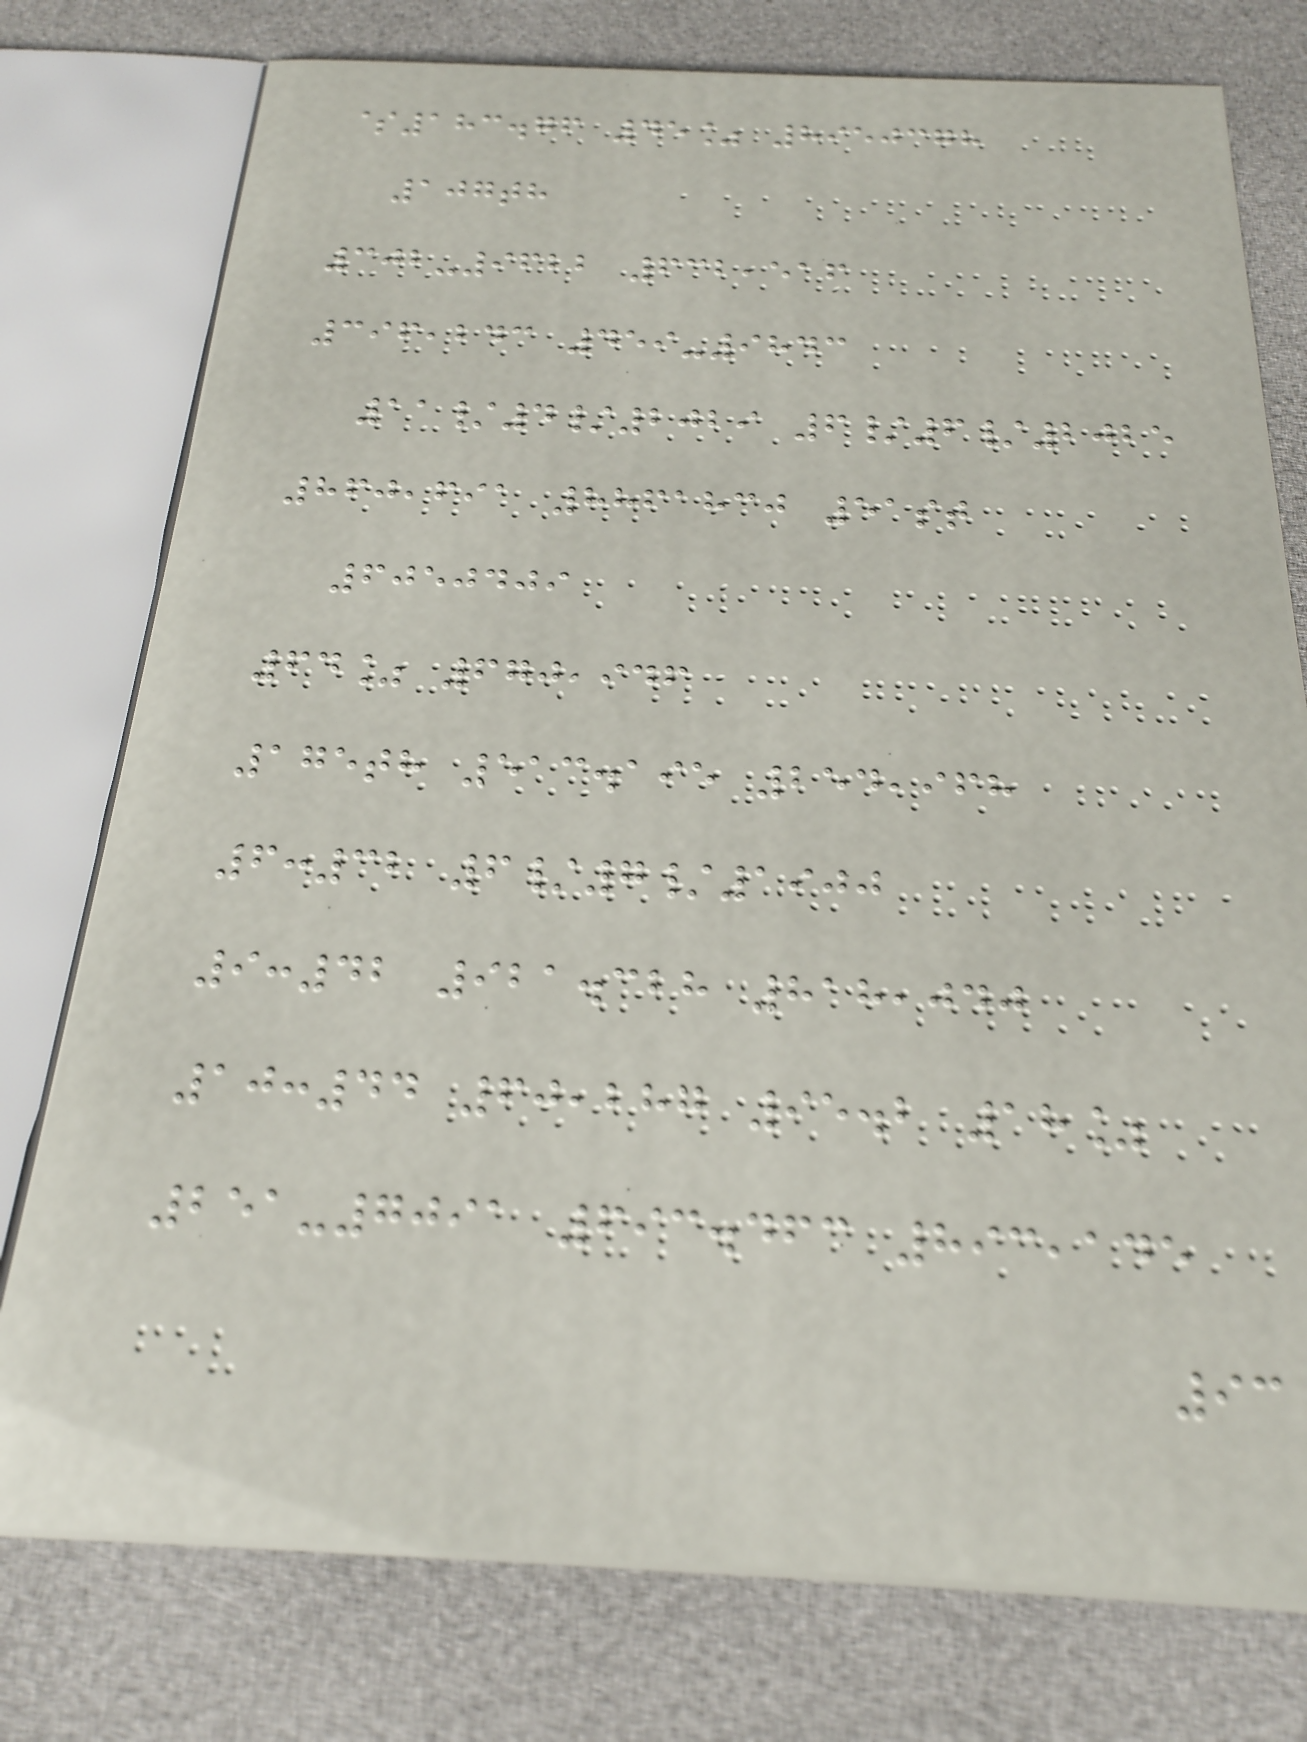$183.76 45% 8950378
107th
302-9622 632,516
396,243 459-9843
11/4/2029 6/6/2025
860,691 8861830 51st
6050409
64% 670,946
175th 513.195 254,968
6:32 6/7/1900
9:42 921.328 818,040
10:44 60,287 95.2 18%
251-7091 693.463 893,145
93
